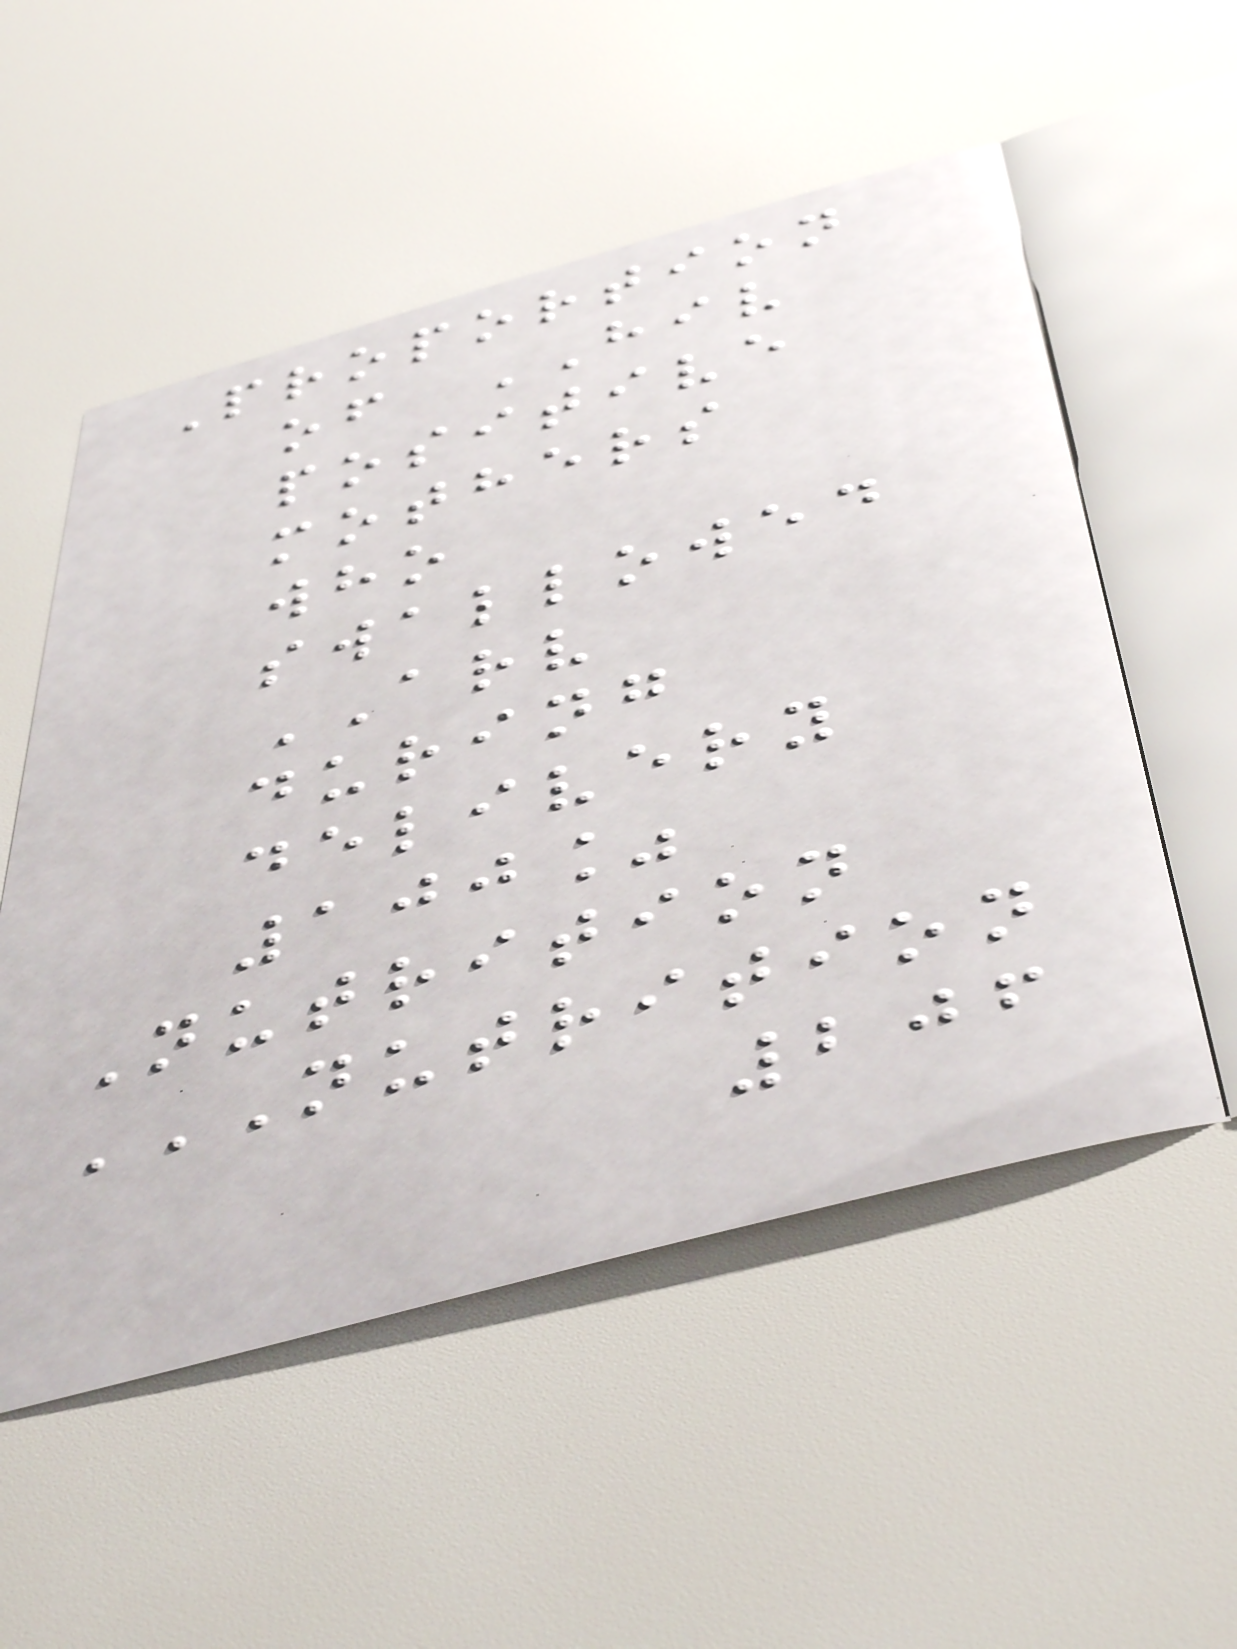Proportion
of HIV
positive
mothers
who
swallowed
ARV
during
delivery
100%
Nutrition
NUTRITION
206
